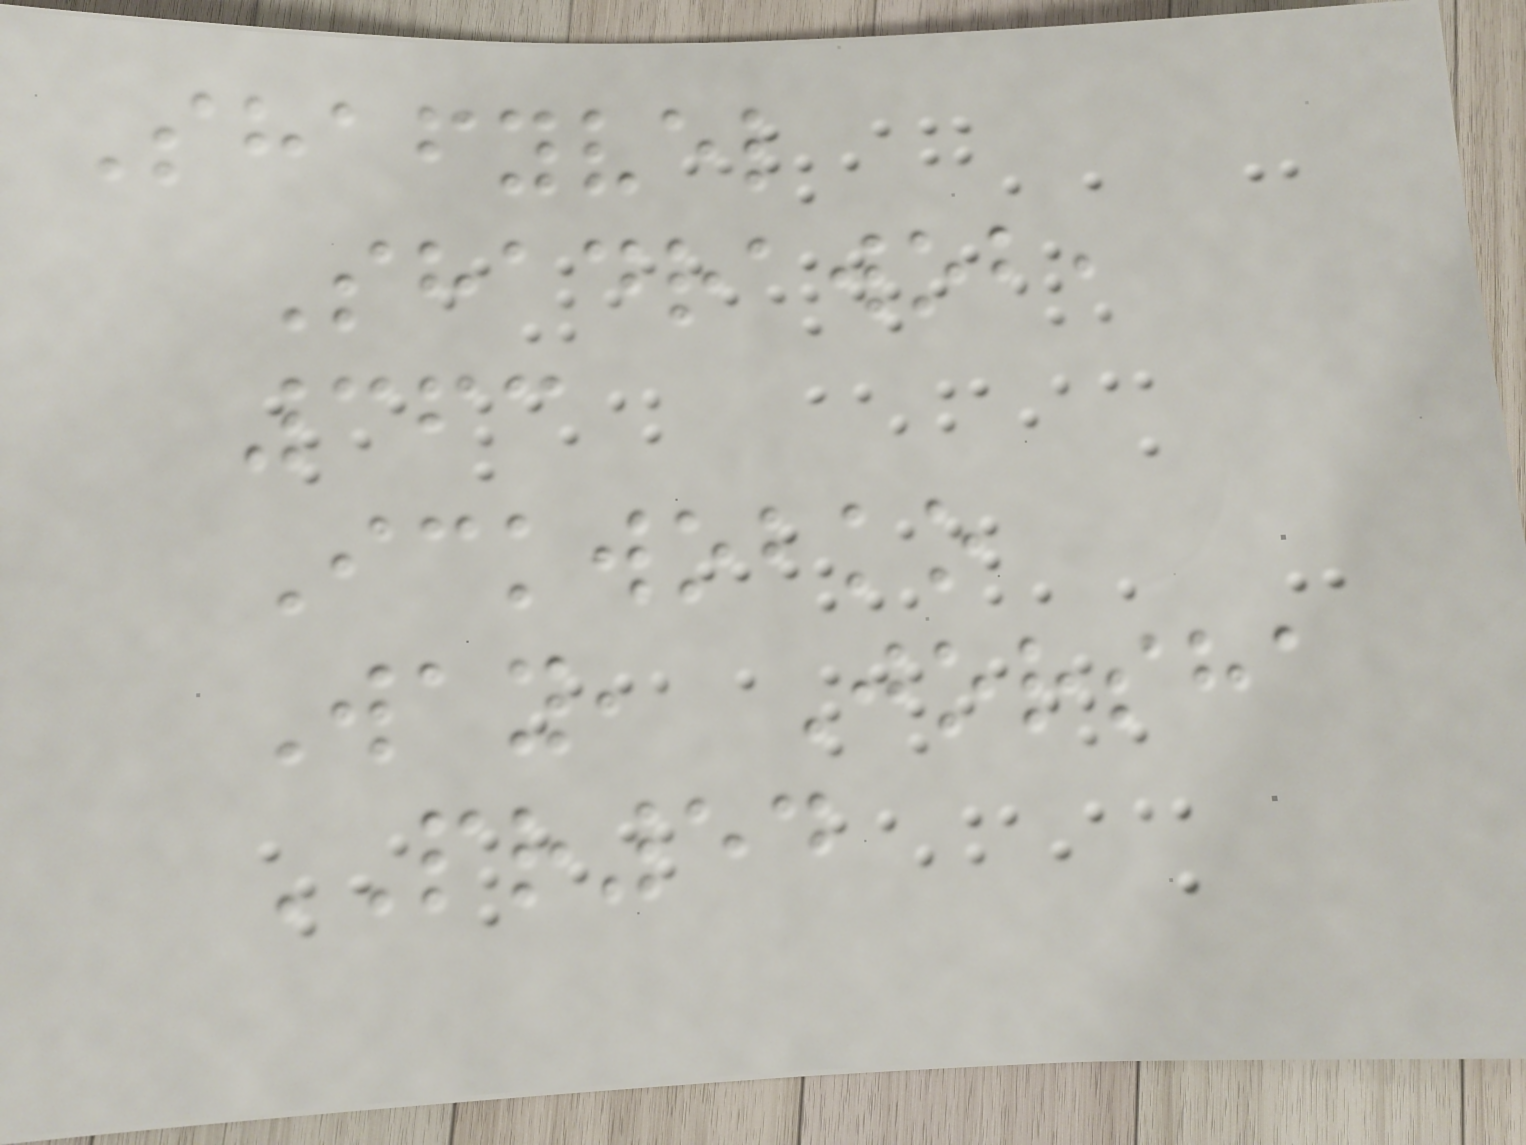Shafyvel
Shadrawob,
363
Ickwobko
Way, Jorsha
PR54
